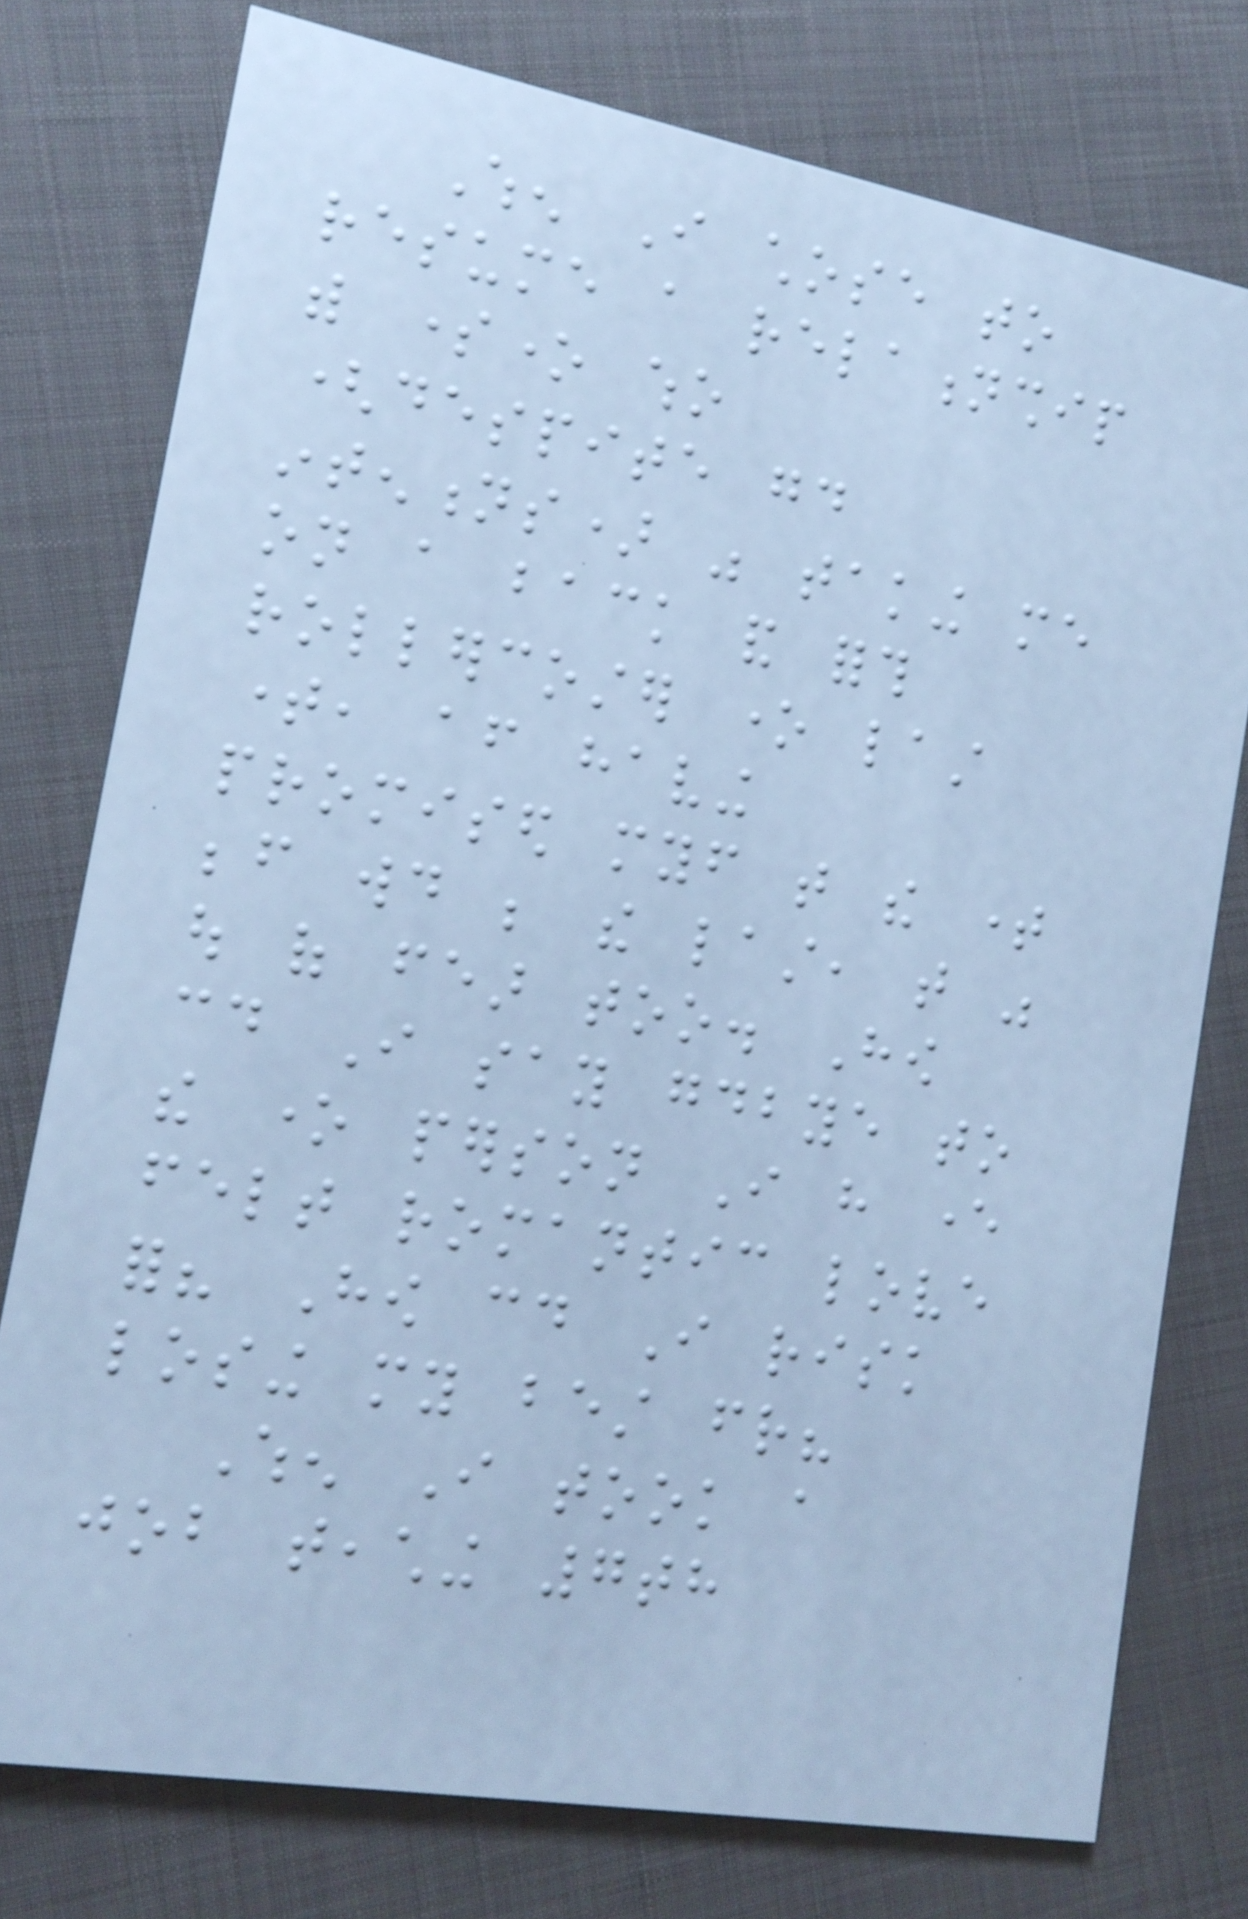When I chose to
resume a relationship
with someone who
(despite good
intentions) was taking me
on a back and forth
rollercoster one last
time, after having
promised myself that the time
before would be the last, that was
out of fear too. How
could I say goodbye to
the one person I have ever
felt romantic love
for? How could I risk
losing my best friend?
When I took a
job teaching 7th
